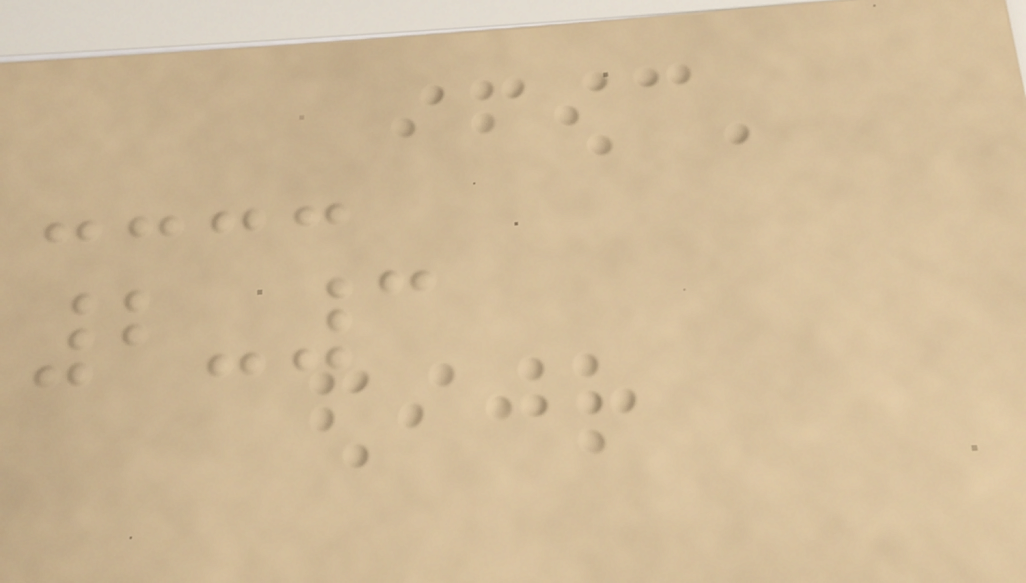2-3
